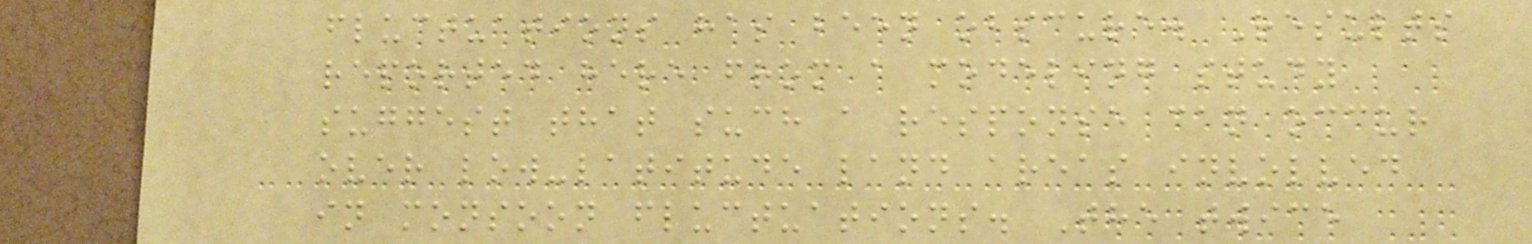fluctuations has been obscure. Results
reported here from a modeling study
suggest that such a response can occur
over low-latitude land areas involved
in monsoon fluctuations. The twice
